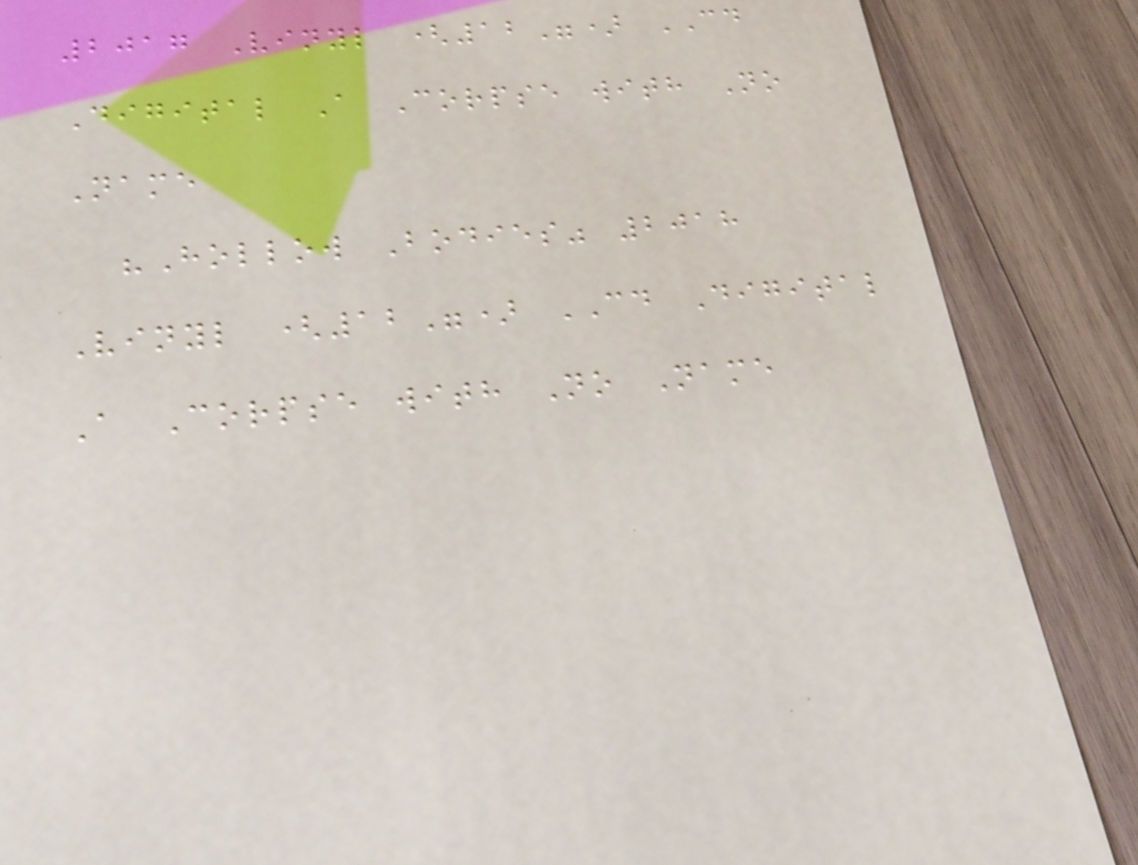2017 Vinyl (12") CD
Digital A Corpse with No
Name
"Hollow Bodies" 2018
Vinyl (12") CD Digital
A Corpse with No Name
